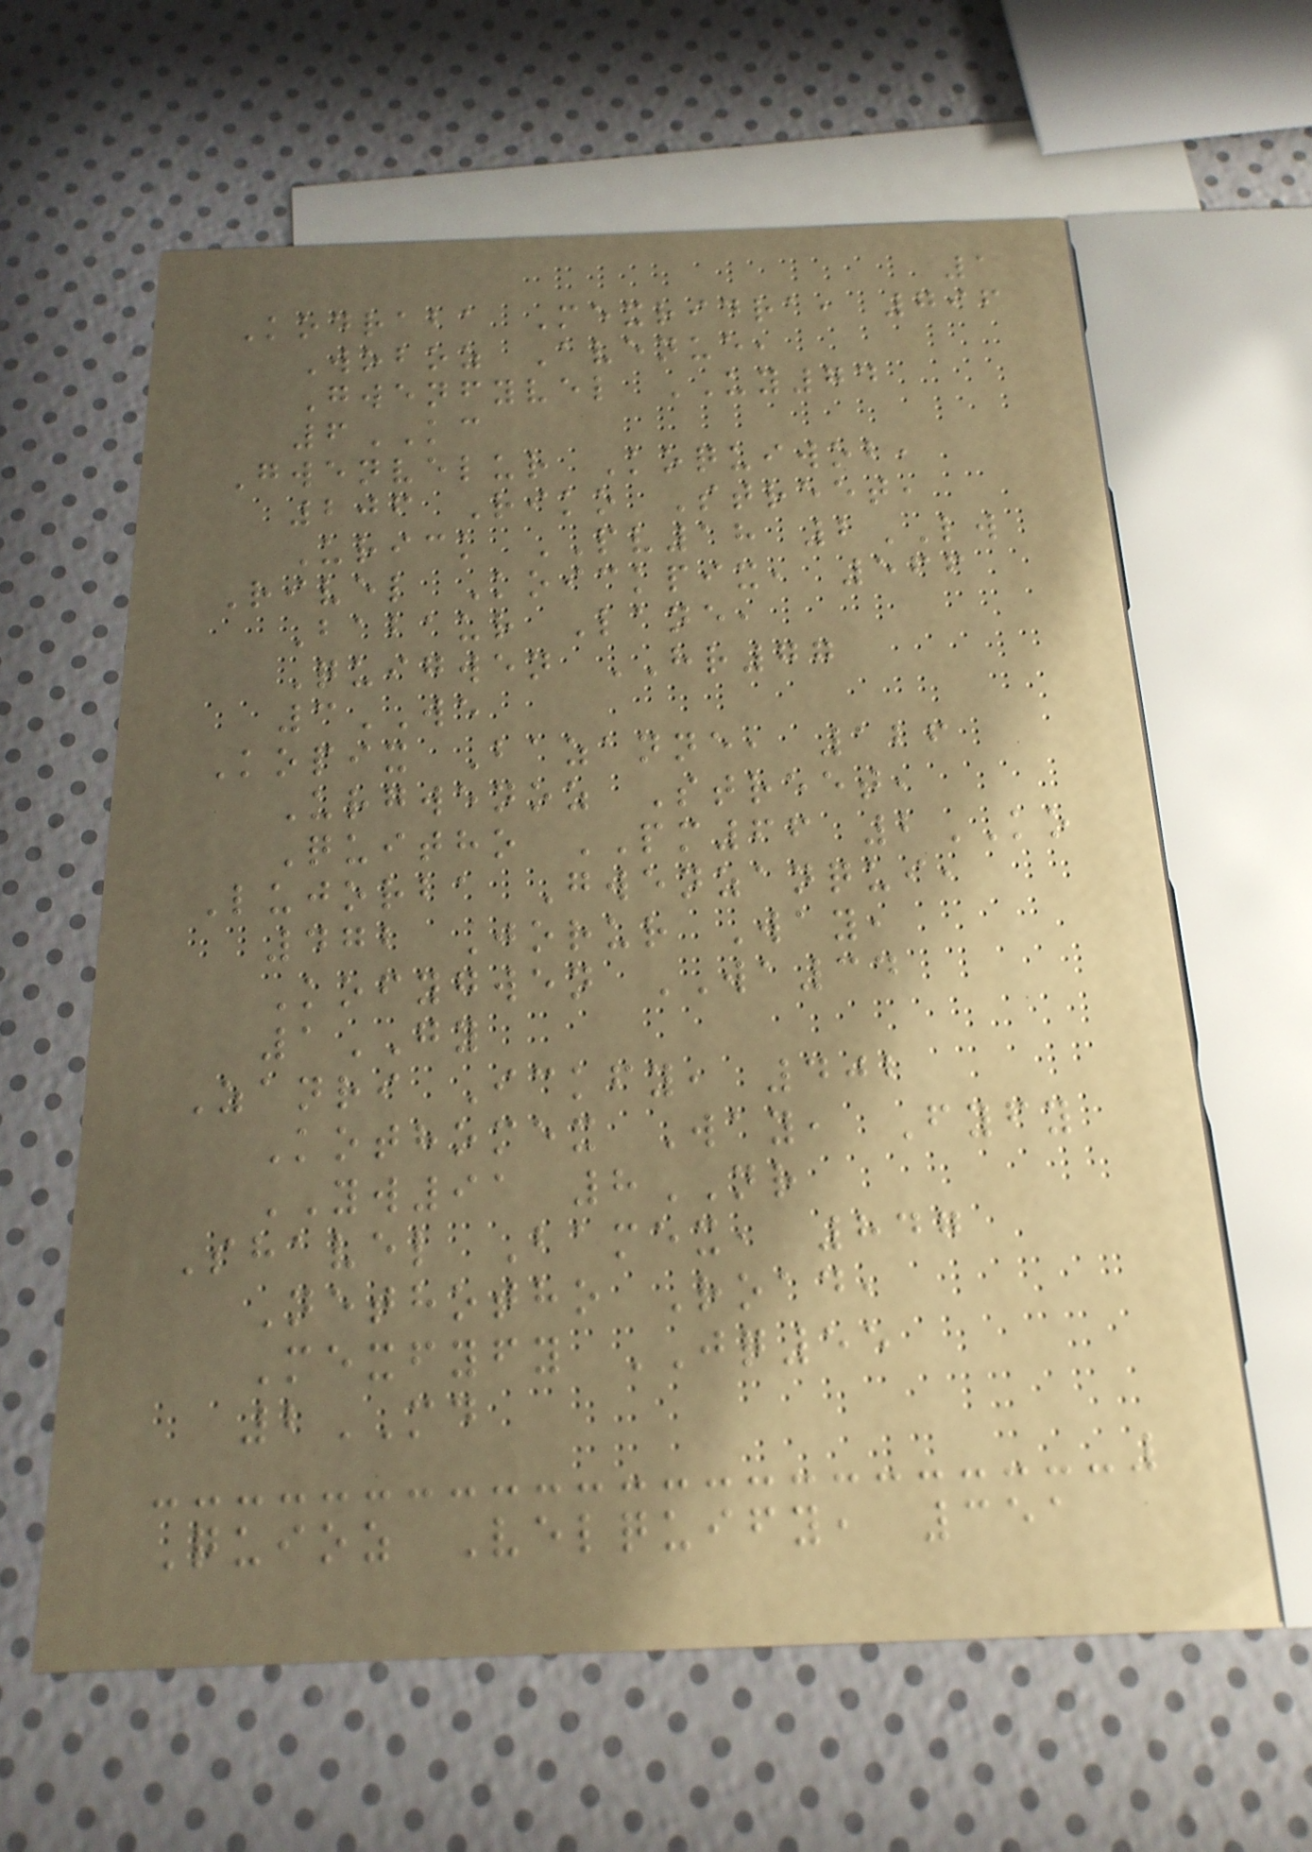1
Kodraba Mexridra, 796
Woboz Avenue,
Gwenfyvel UY74
6KC
Gwenvelur Koquiwob,
206 Riko Street,
Urick PV18 2LW
Rivel Koickpix, 566
Babaur Lane,
Quigwen HR77
3WE
Kopix Bazanne, 126
Urgwenoz Street,
Quitho PM66 2KO
Lujorba Gwenzanqui,
472 Jorur Way,
Kofygwen WA34
1GY
Zanri Ickfy, 402
Kothomex Way, Fyfy
YW91 8NR
Shavel Bamex, 847
Nethotho Road,
Mexfyfy JQ55
2MD
Quioz Velquify, 351
